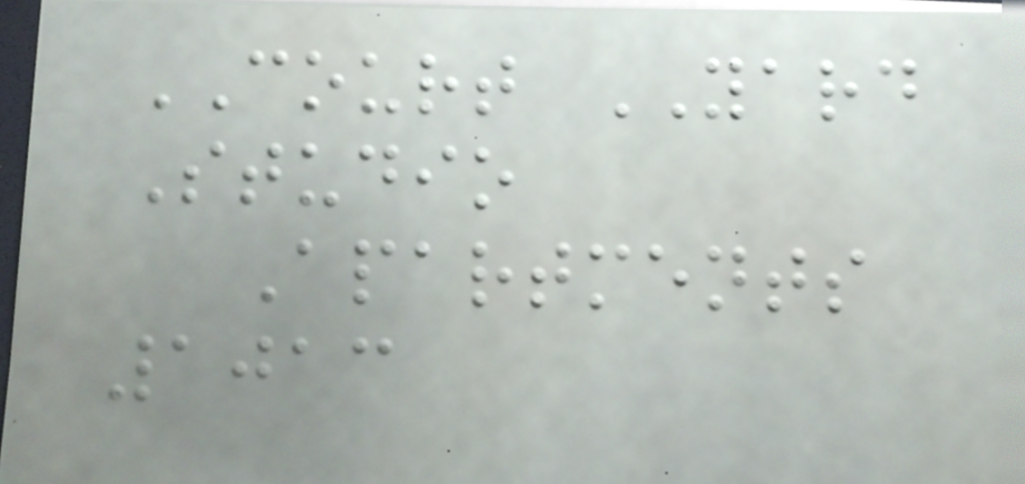COURT YARD
Studio
Apartments
1013
